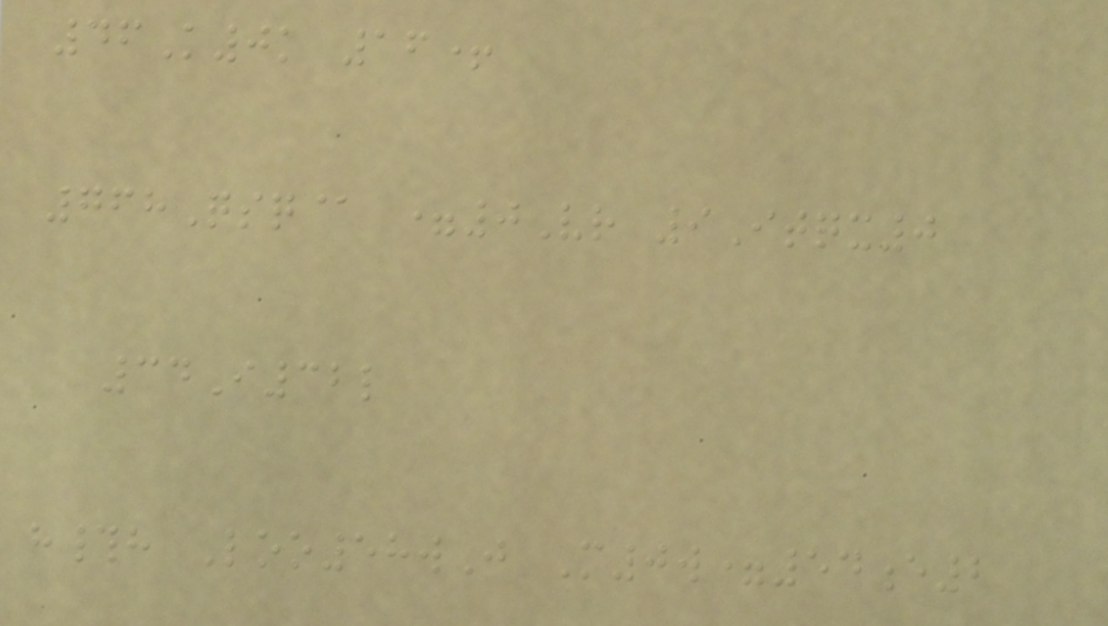46K0k 16+
768Qsq@ =0Vr 9Itqx0
34I32l
h#h Loo58wJ M0w=54e2
